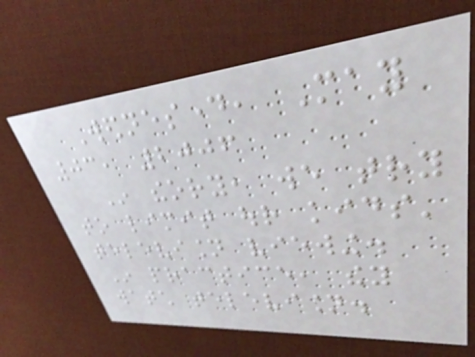Wednesday, May
03, 2006
In theory, we try
to limit our kids'
television viewing.
In practice, they
watch television.
